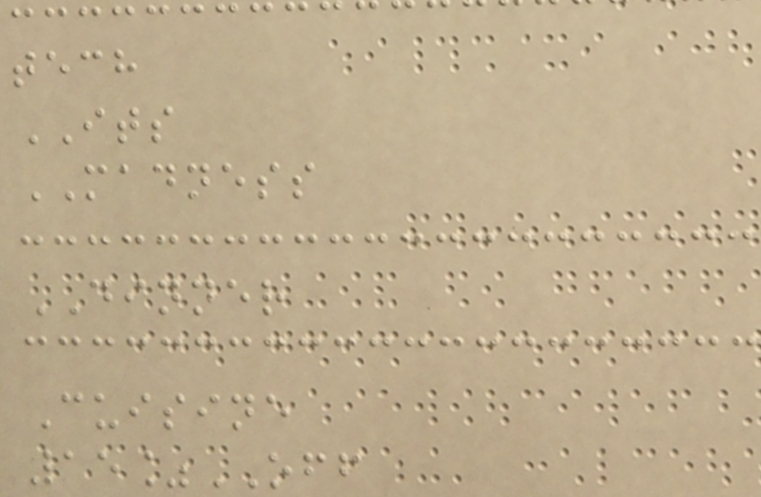tech
ITS
MADNESS
DINNER
Cuisine
15%OFF
